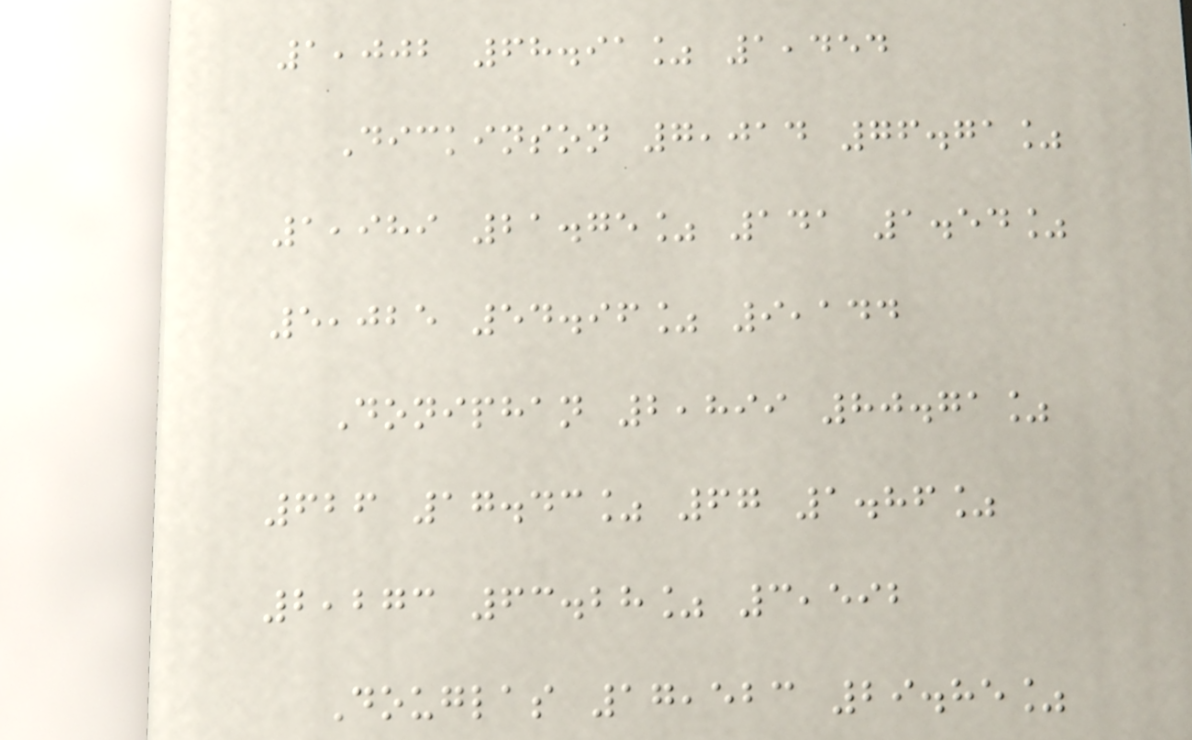1,002 68.91% 1,454
Dickinson 7,014 76.71%
1,989 21.75% 141 1.54%
5,025 54.96% 9,144
Doniphan 2,899 80.71%
626 17.43% 67 1.86%
2,273 63.28% 3,592
Douglas 17,523 29.85%
